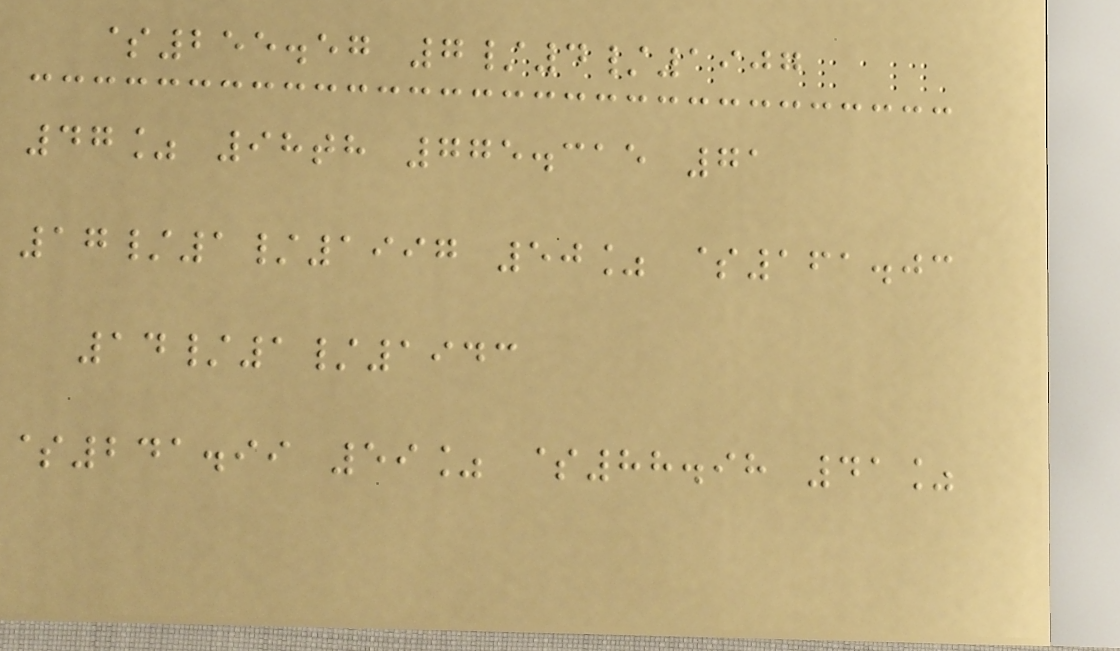$255.57 7/4/1907
47% 98th 775.315 71
17/1/1997 50% $161.03
14/1/1943
$241.99 59% $88.98 41%
